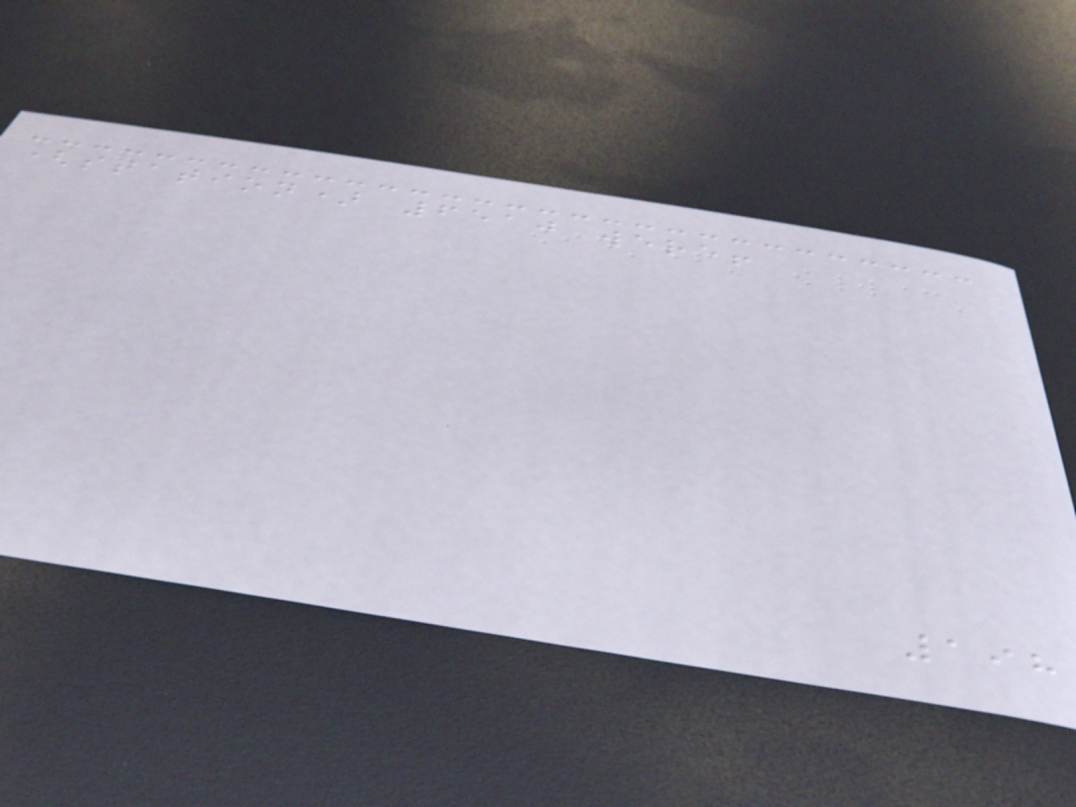(station) 6510 were!
198
